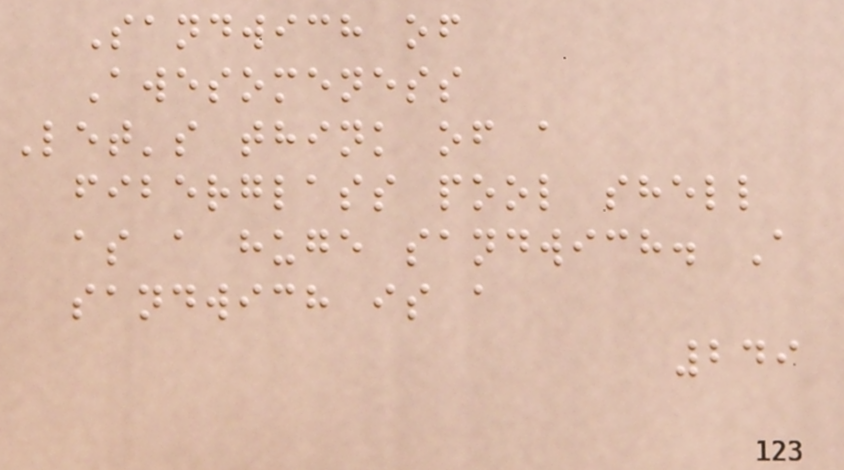Sandwich of
Awesomeness
Let's think of a
fiberglass pool shell
as a huge sandwich. A
sandwich is a
249
